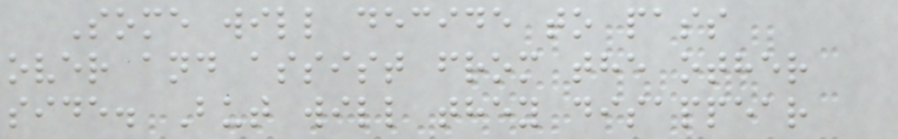Some will decide to pass
over and assist from the other
side. But will they disappear
